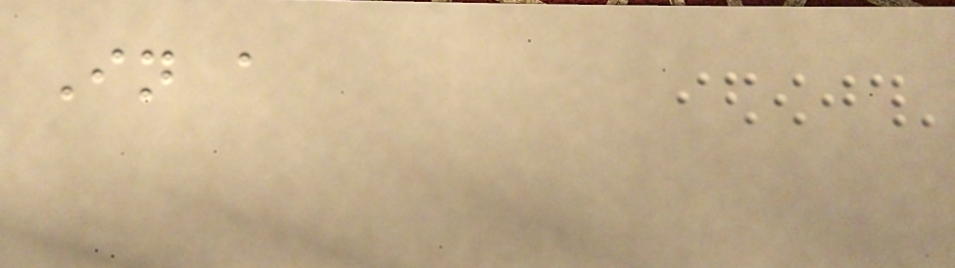In a
